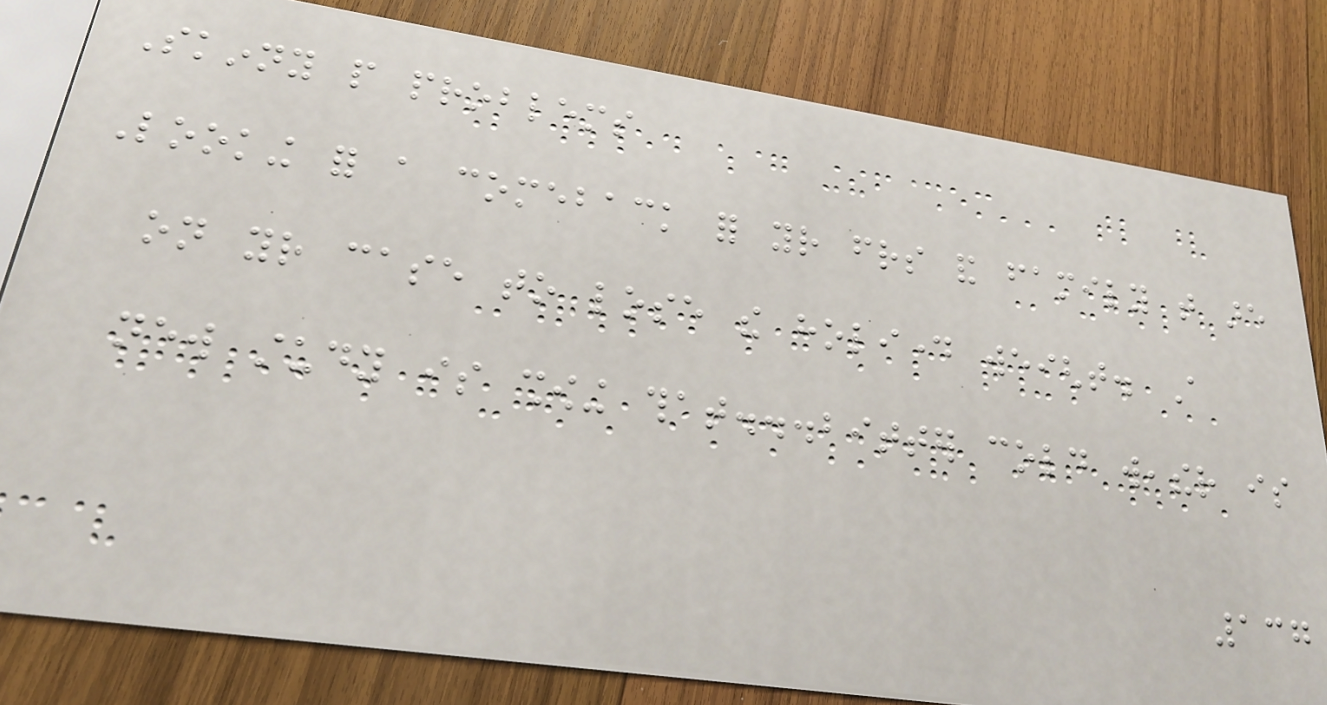Skinny people problems
Looking for a comeback for your friends and family that are
on your case to lose the holiday weight. A
new study is showing that...bitter cold weather is
137
